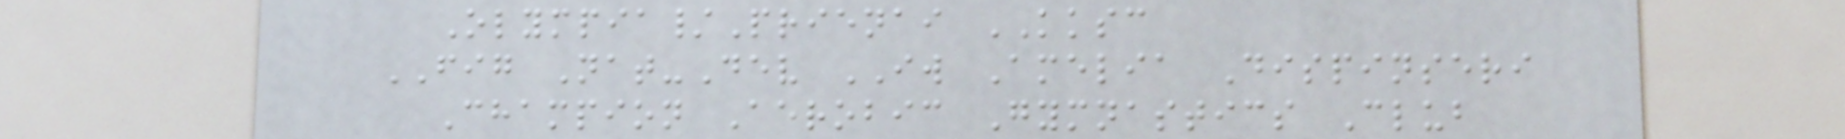Olympia/Prienai KKSC
FIG Nat-Dev IW Amelia Dispinseri
Champion Aerobic Gymnastics Club
